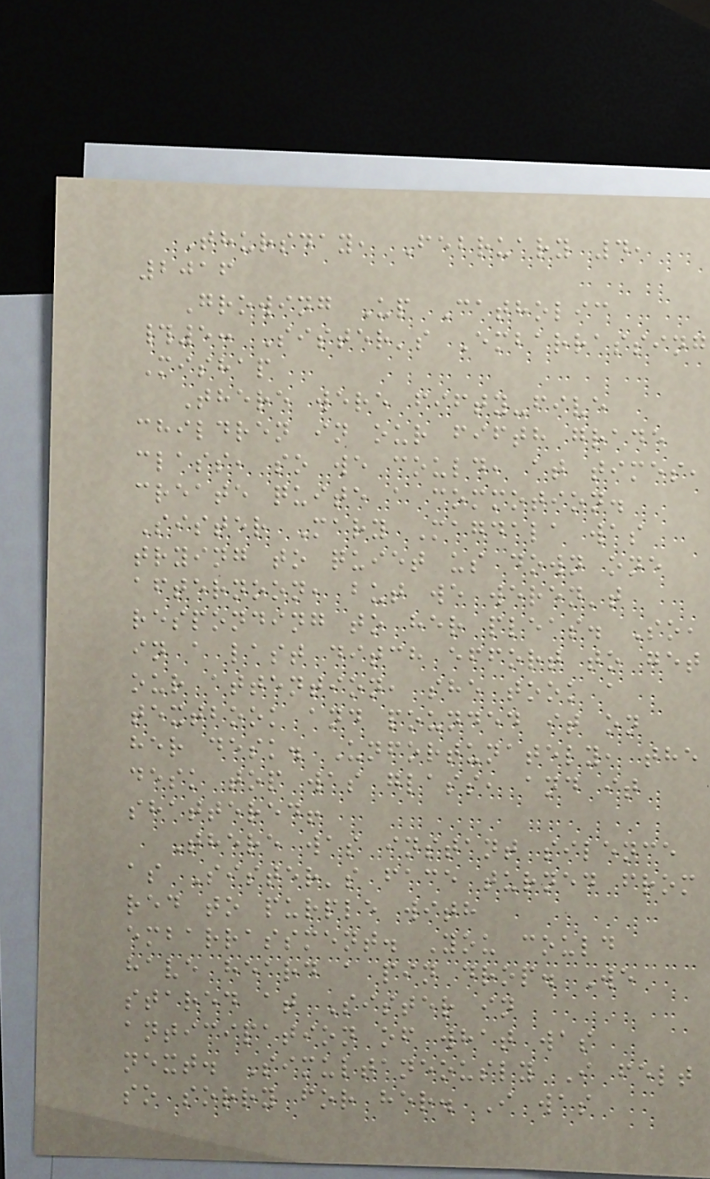Thursday, February 4,
2016
Growing Up Catholic
#5: Sister's Embarrassing
Mishap
There were fifty-five
children in our fifth grade
class, so we could, at times,
create quite a commotion.
Sister Mary Magdala was
trying to quiet us down one
afternoon, but we weren't
responding to her pleas. So,
in a last ditch effort to get
our attention, she took a
textbook and pounded it on
her desk. Unfortunately, the
desk top was glass, and it
shattered!
There was instant silence
as Sister's face turned from
red to purple with
embarrassment. You could
have heard a pin drop. We
stared at Sister in
anticipation of what was
next. Simultaneously I felt
so sorry for her. I was
